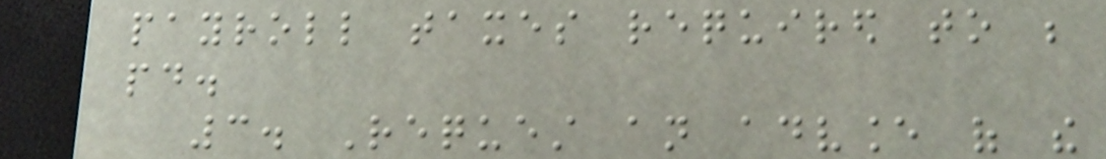payroll taxes required to be
paid.
3. Request an advance of the
